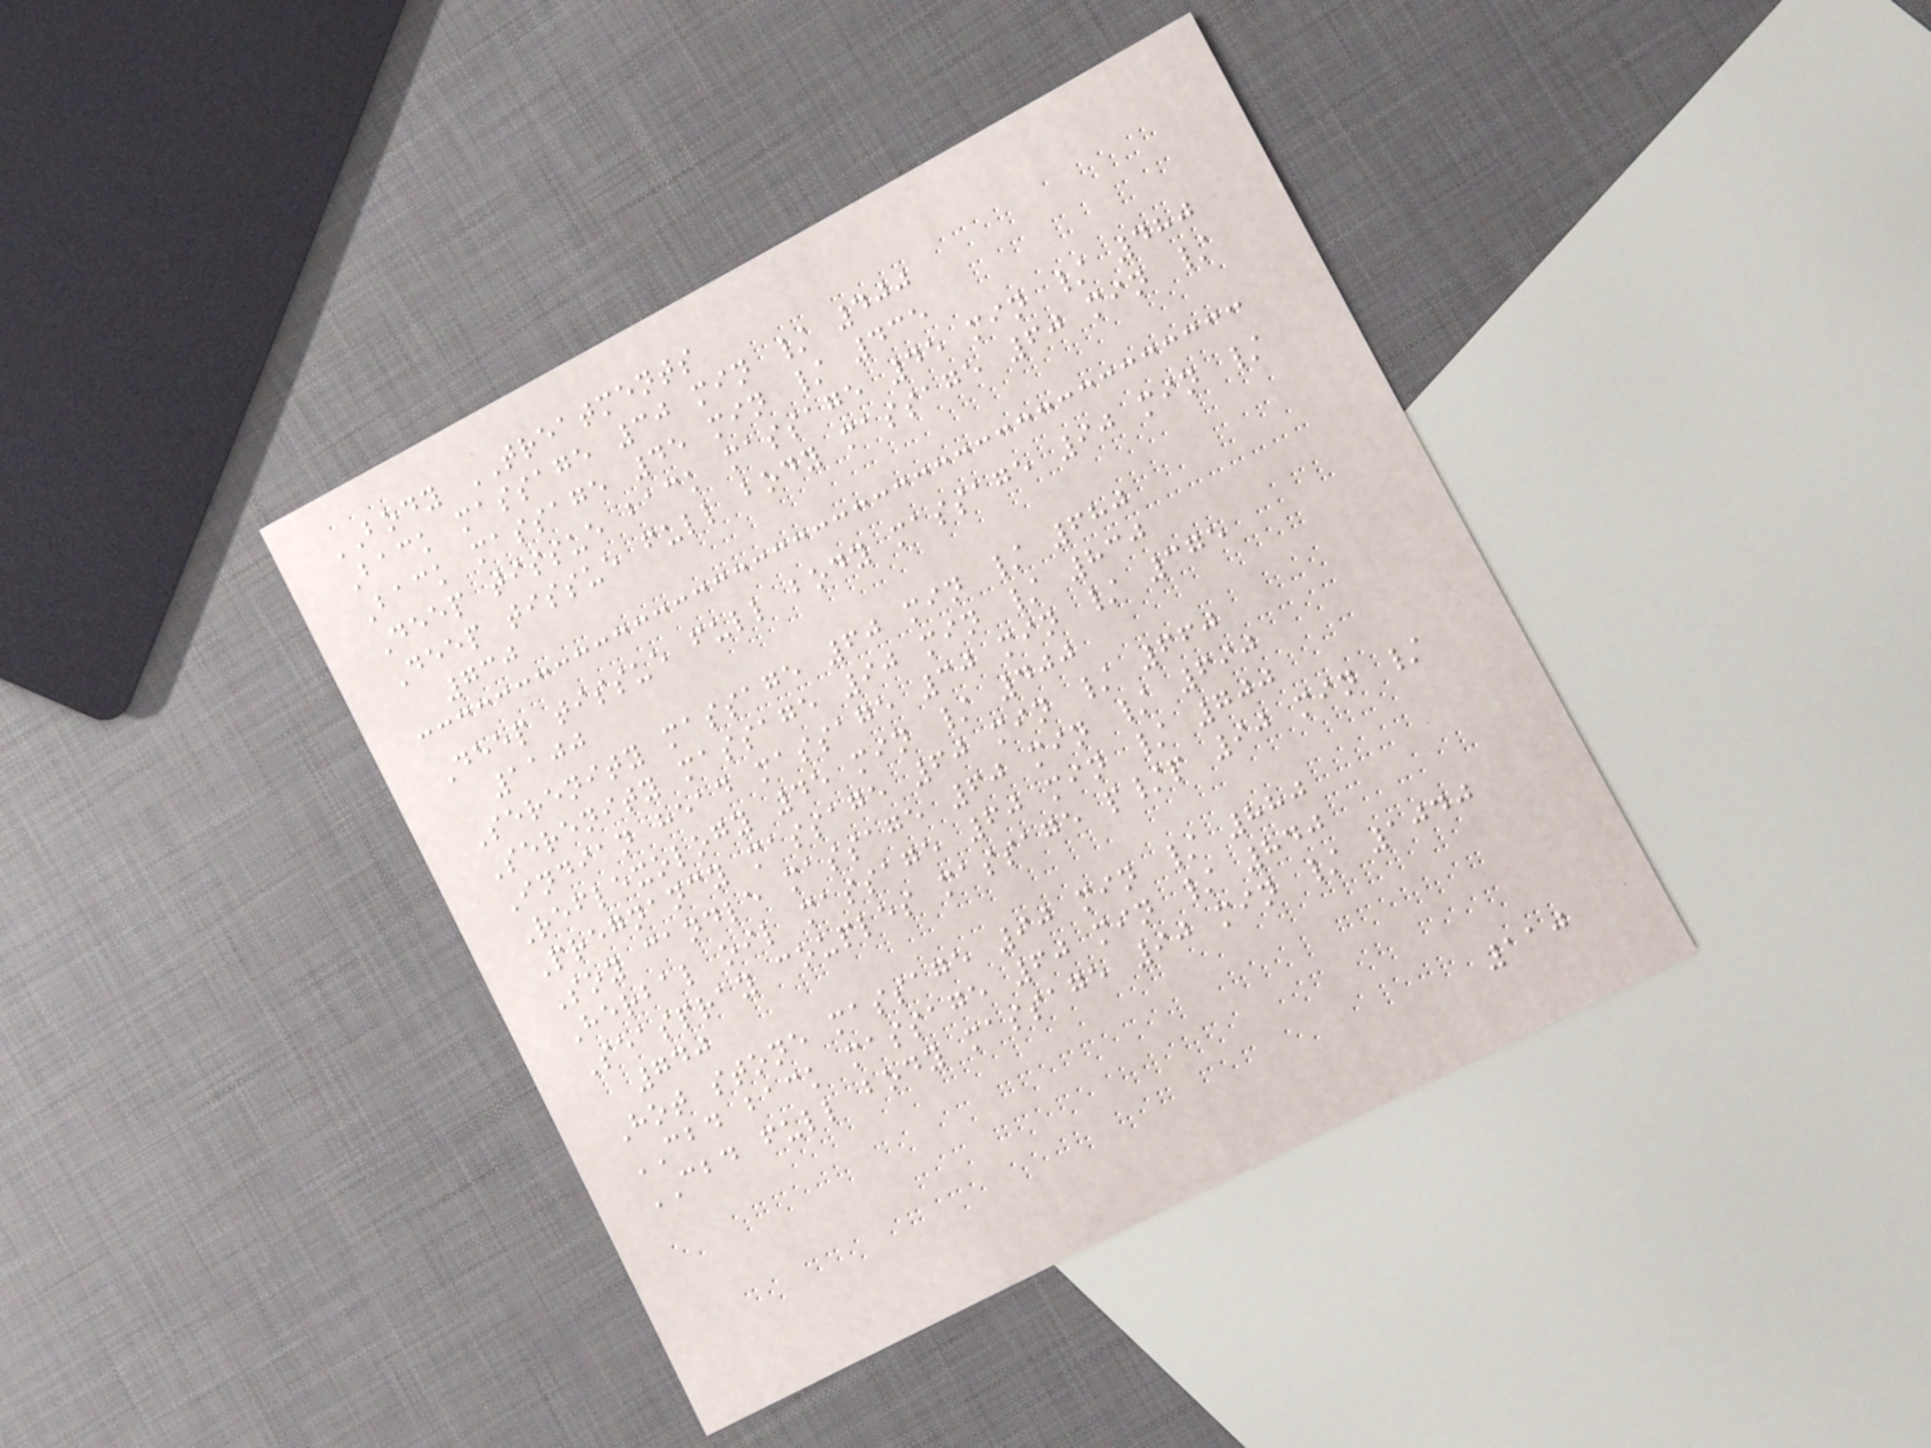BODY TREATMENTS
Back massage 30 min / 400
Back massage 45 min / 435
Deep tissue back massage 45 min / 480
Deep tissue full body massage 60 min /
730
Deep tissue full body massage 90 min /
1100
Serenity massage 60 min / 680
Serenity massage 90 min / 830
Indian head massage 30 min / 375
Reflexology 45 min / 400
Pregnancy massage 60 min / 660
Soy candle massage 60 min / 690
Herbal oil massage 60 min / 700
Seaspray couples massage p/p 90 min /
740
Hot stone massage 90 min / 880
CBD back massage 60 min / 840
CBD full body massage 90 min / 1040
110
